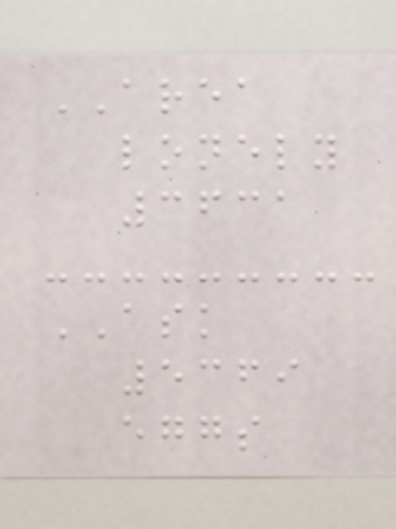AREA
lonely
3631
ASK
5369
eggs
